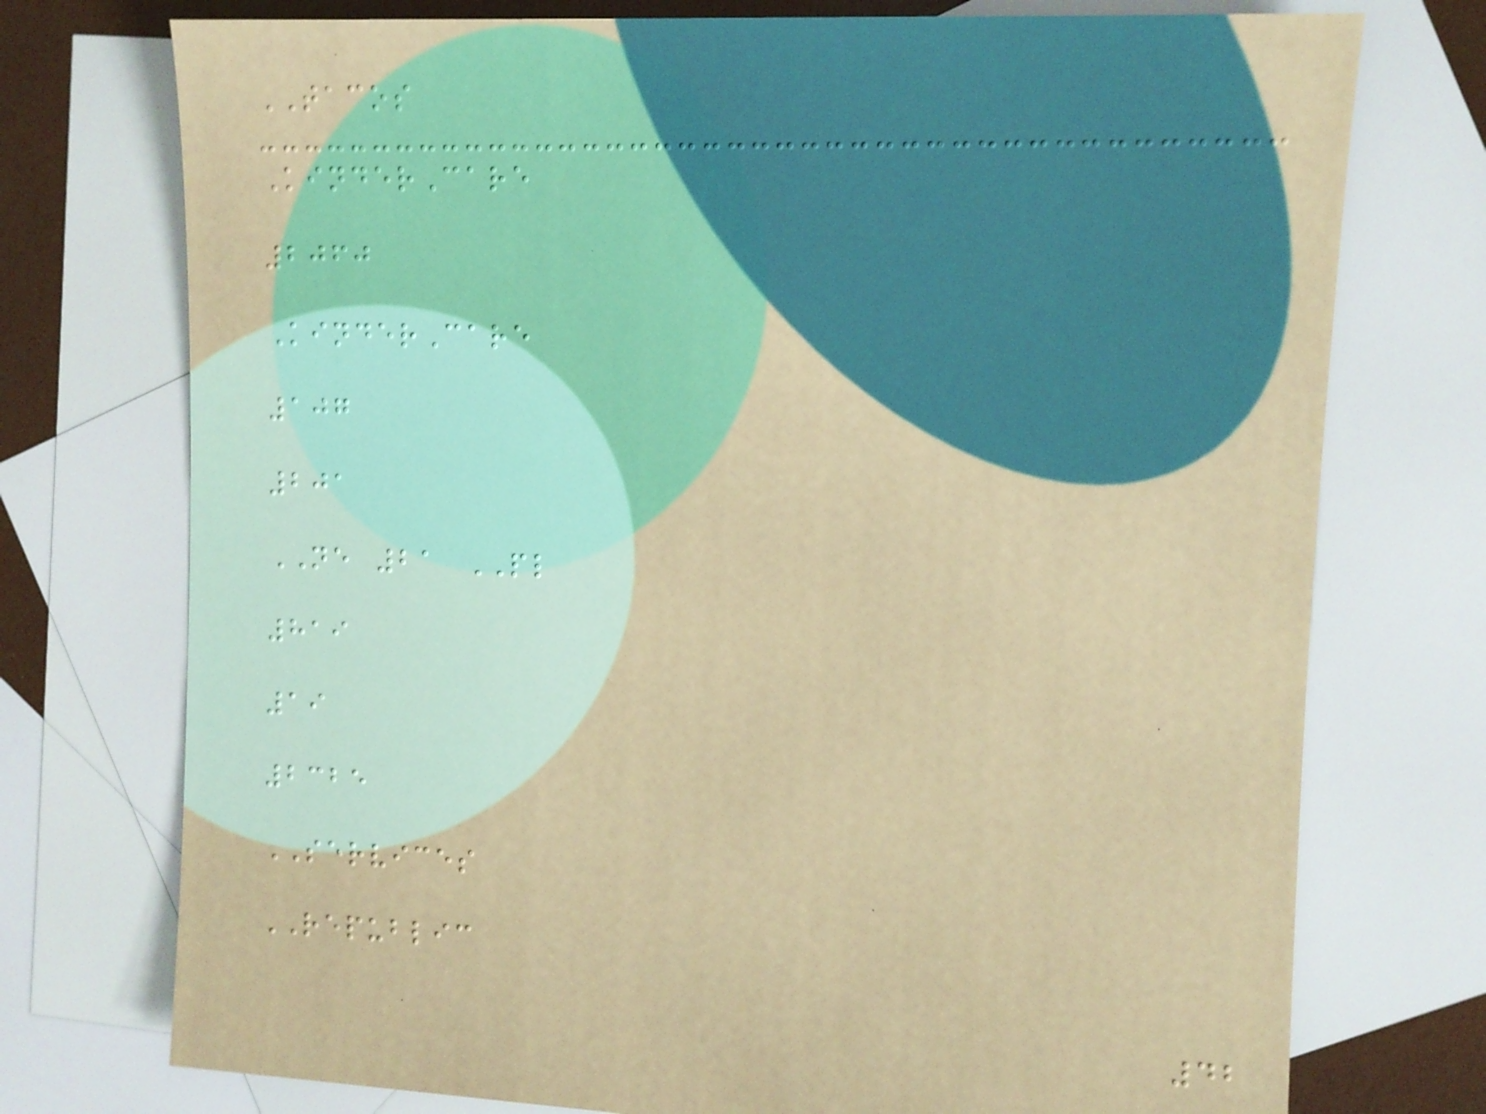TACOS
KinderCare
2060
KinderCare
107
201
NE 21 PL
819
19
2325
SERVICES
REPUBLIC
42
